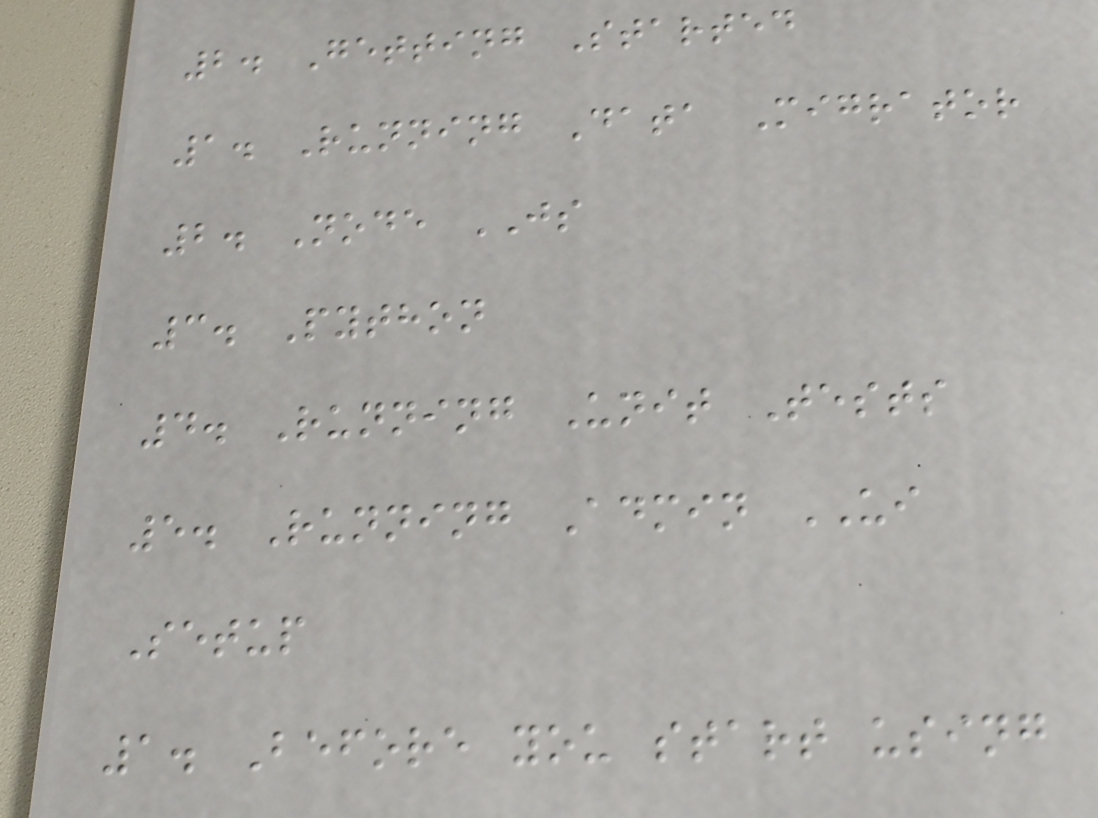2. Getting Started
1. Running Data Migrator
2. Node JS
3. Python
4. Running Unit Tests
5. Running Admin UI
Setup
1. Before you start using
